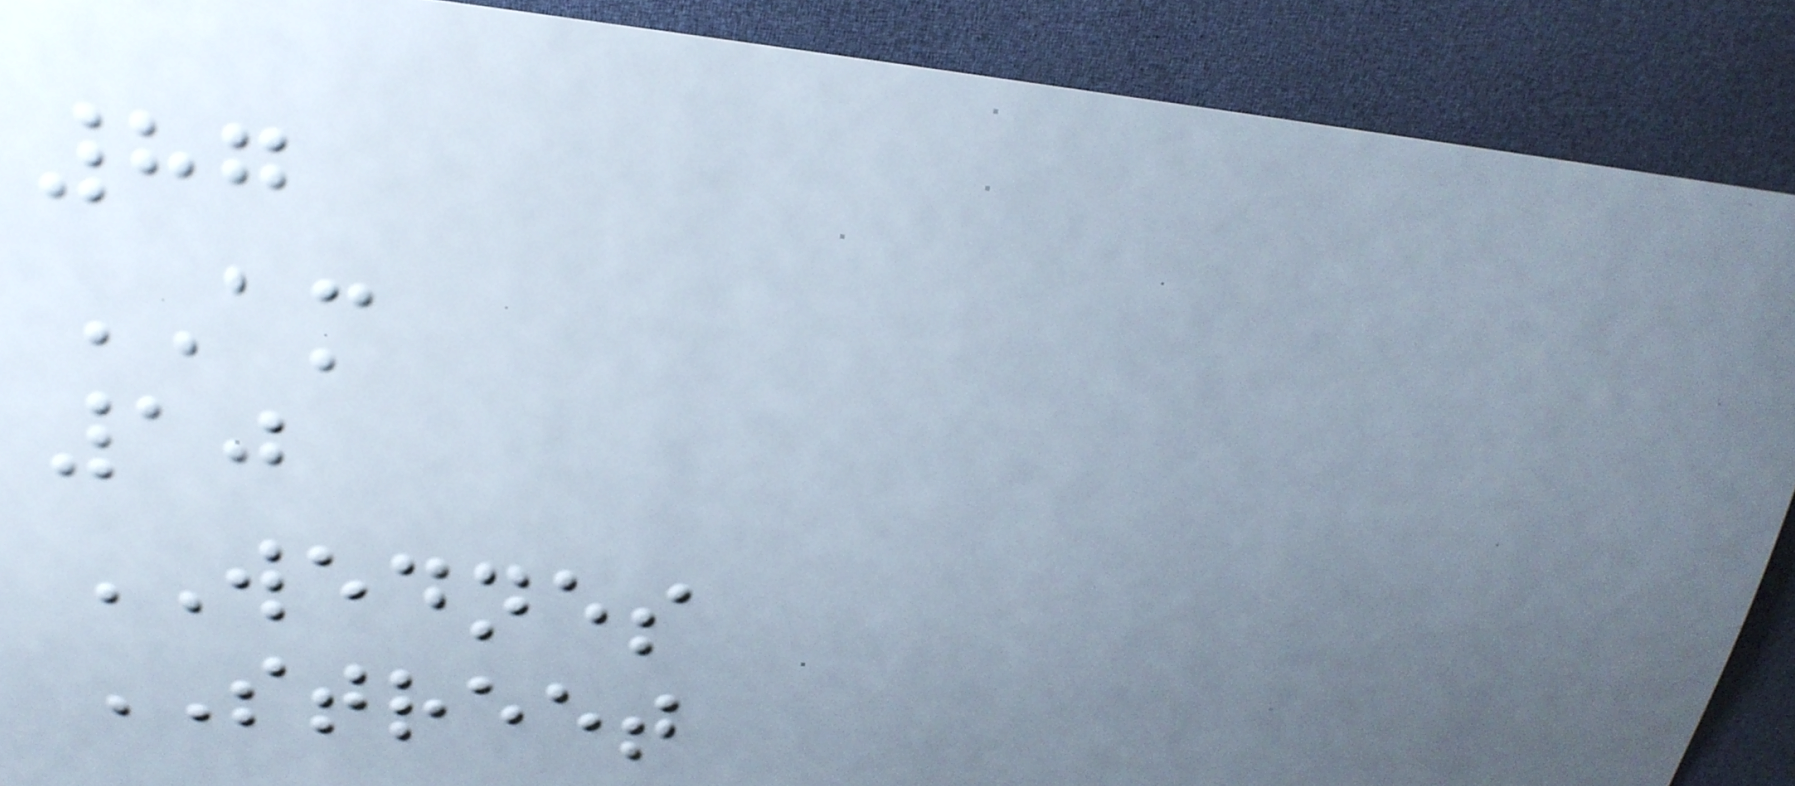87
AM
10
WEDNES
STREET
